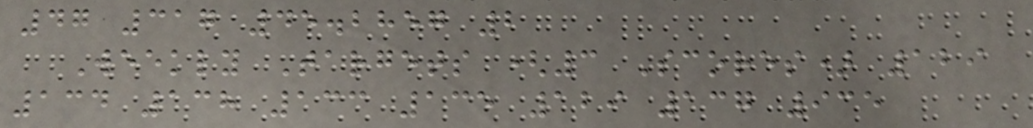47 317 45.2857 2
Weekly Targets (3 Scores) 129
134 138 133 135 129 137 935
